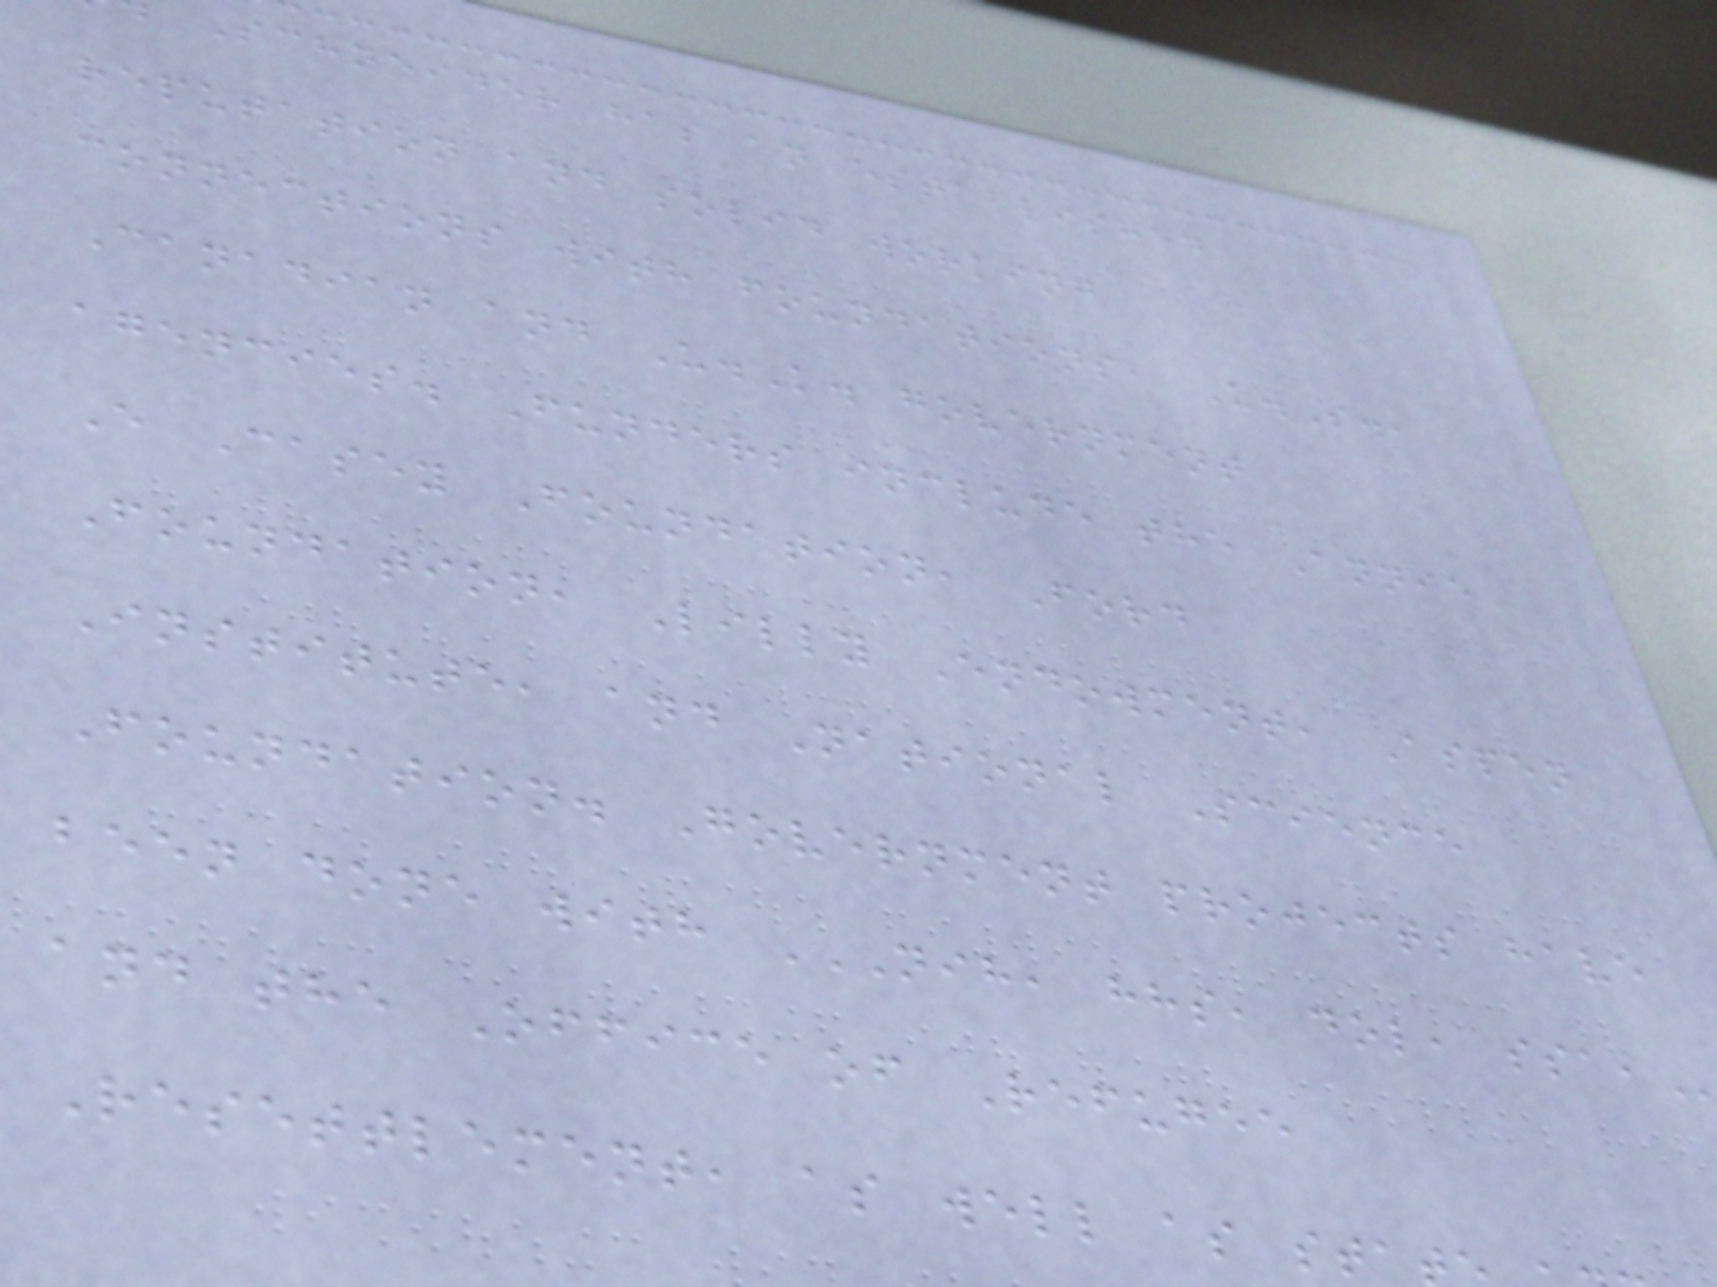Schneider has an established
reputation and solid working
connections with foundations, U.S.,
Canadian and U.K. government
agencies. Funders include the Annie
E Casey Foundation, Ford
Foundation, Lilly Endowment, Aspen
Institute, and National Science
Foundation. Government projects have
and the Office of Refugee
Resettlement, as well as sta
